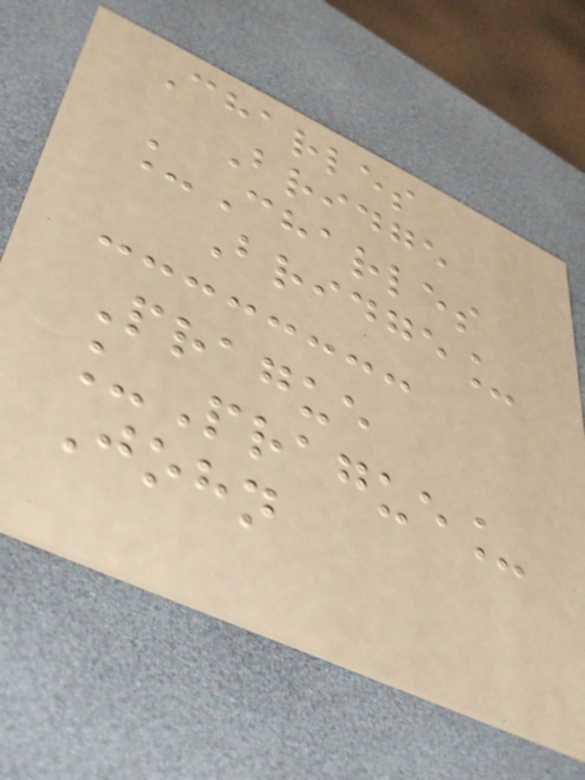Charles
Bridge
_Charles
Bridge_
Prague
_Prague_
John
